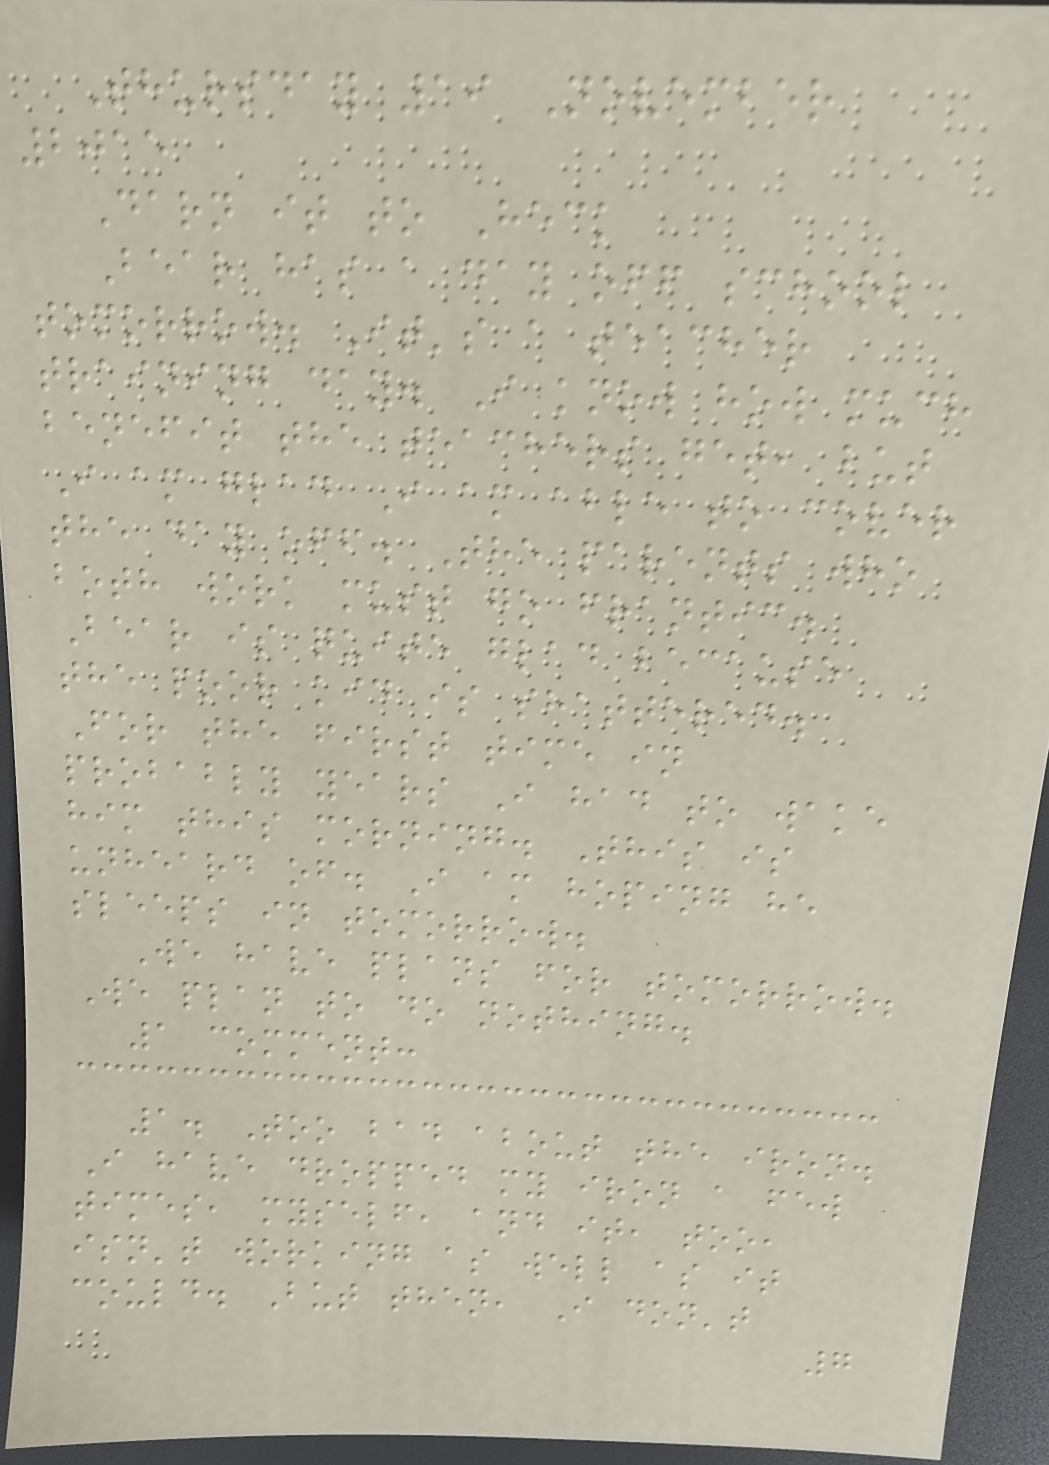Thursday 19 November
2015
Darn it to Heck
Bear has a day off school
tomorrow. It's a teacher
training day. I know how much
benefit the teachers get, but
I am glad I am able to cover
the day off. The parents who
both work must go frantic.
Bear is quite glad because
the poor kid is shattered.
For the first time in
probably years I had to wake
him this morning. This is
unheard of. I am hoping he
sleeps in tomorrow.
We have plans for tomorrow.
We plan to do nothing.
1 comment:
1. Too bad about the iron.
I have dropped my iron a few
times, myself, and it, too,
isn't working as well as it
could. But then, I don't
7
